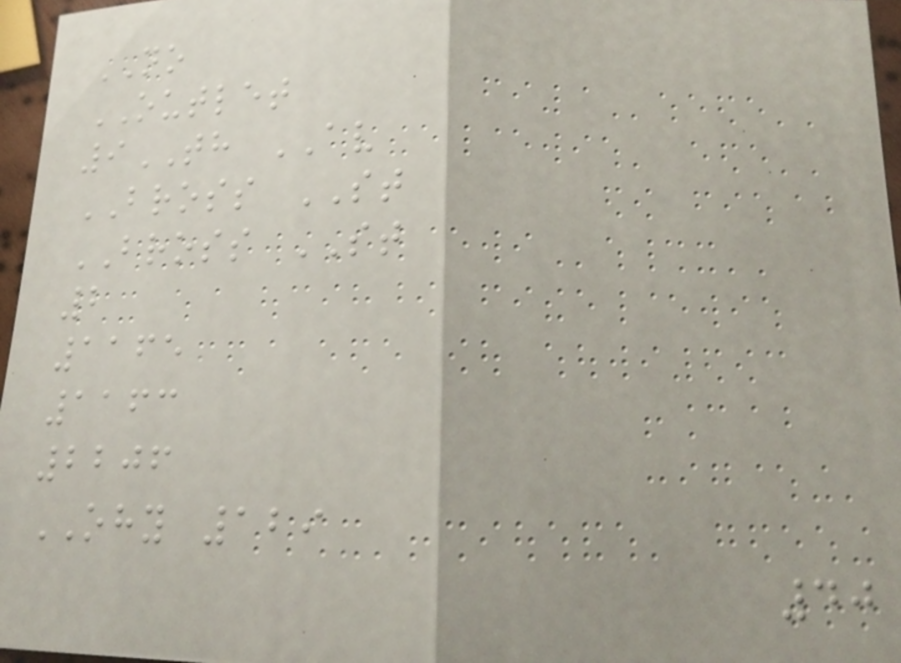NO
OUTLET
9TH AV
BROSS ST
BROSS ST
2
1165
1163
2206
OHY 129
40
